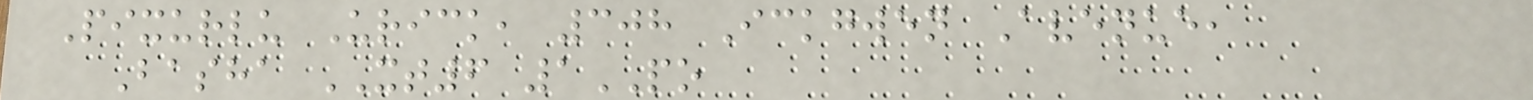Pixurlu Urick, 308 Ickgwen Avenue,
Basha XT6 1PO
